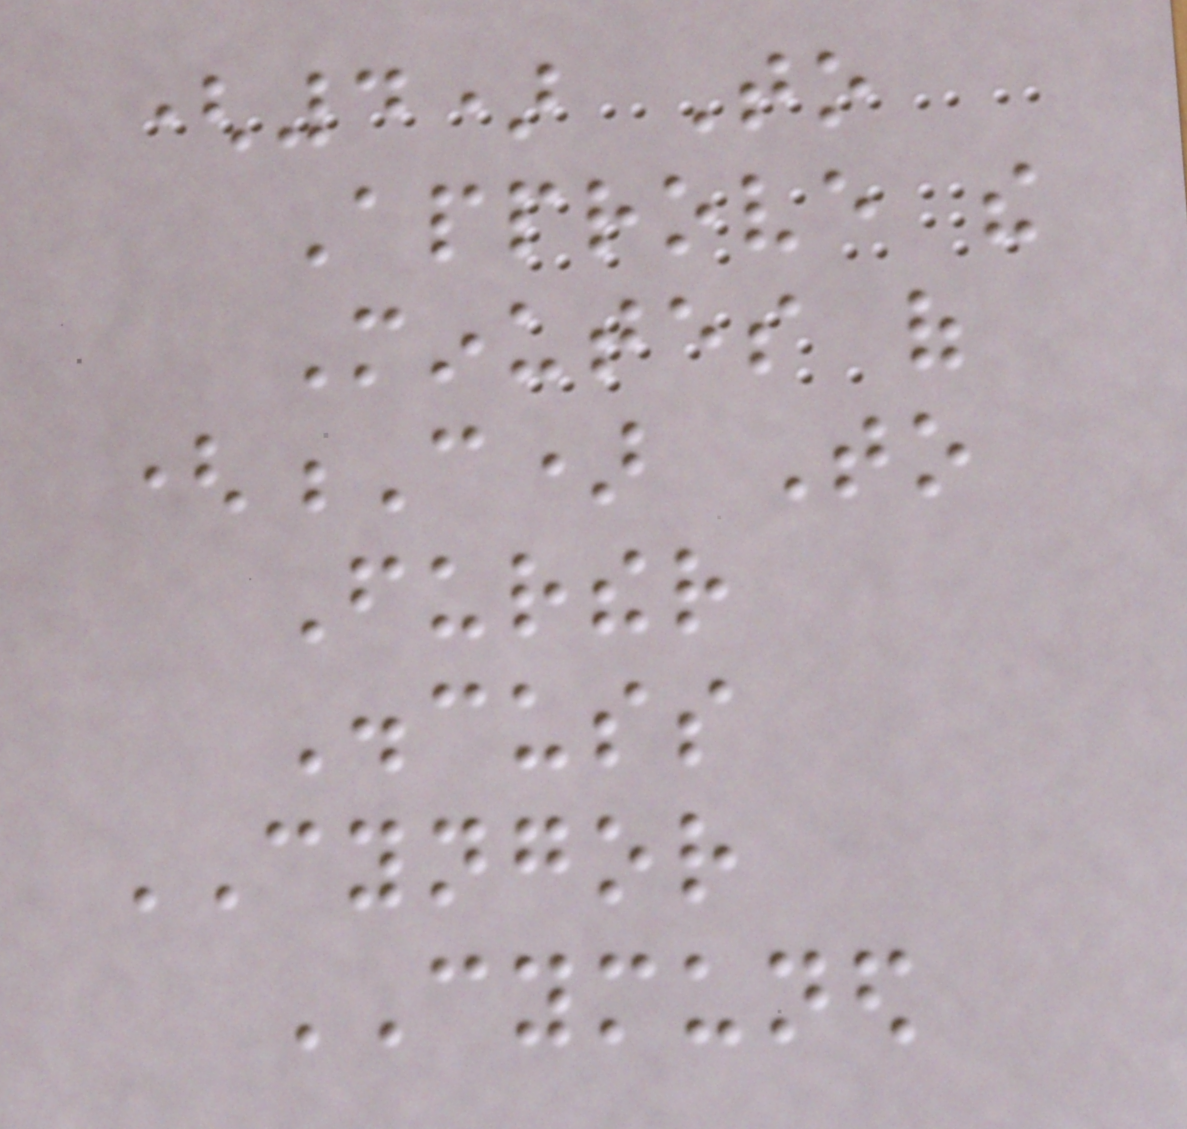(4) To
Approve the
Minutes of
(C) To
Further
Discuss
CYNGOR
CYMUNED
